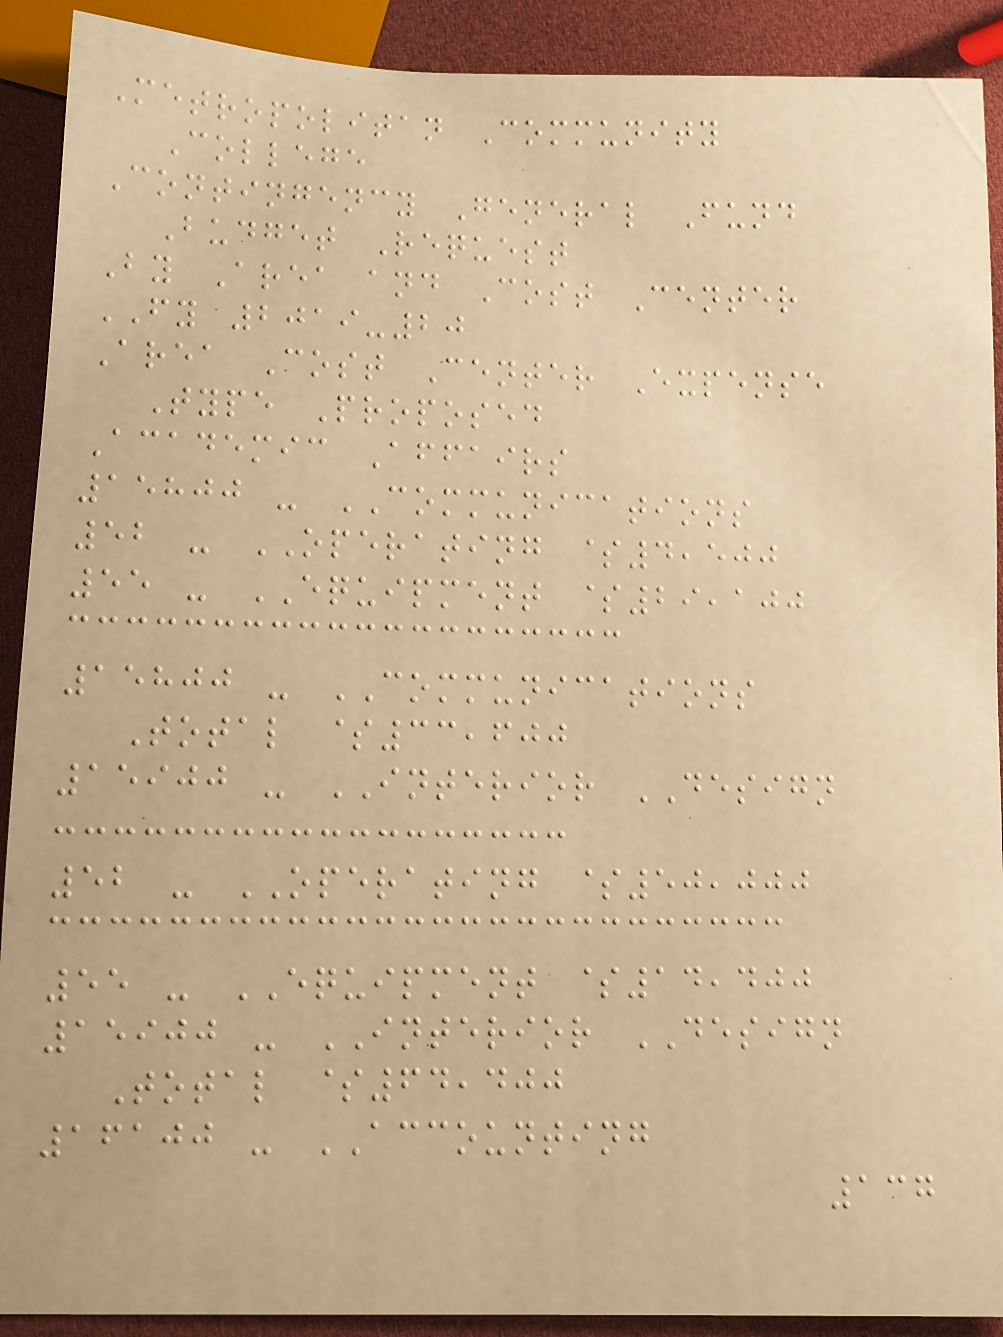Metropolitan Community
College
Contingency General Fund
Budget Request
By Area and Cost Center
FY 2019-20
Area Cost Center Expense
Type Proposed
Academic Affairs
15800 - COMMUNICATIONS
52 - OPERATING $4,500
55 - EQUIPMENT $29,100
15800 - COMMUNICATIONS
Total $33,600
15900 - INTERIOR DESIGN
52 - OPERATING $50,000
55 - EQUIPMENT $14,400
15900 - INTERIOR DESIGN
Total $64,400
16100 - ACCOUNTING
137
